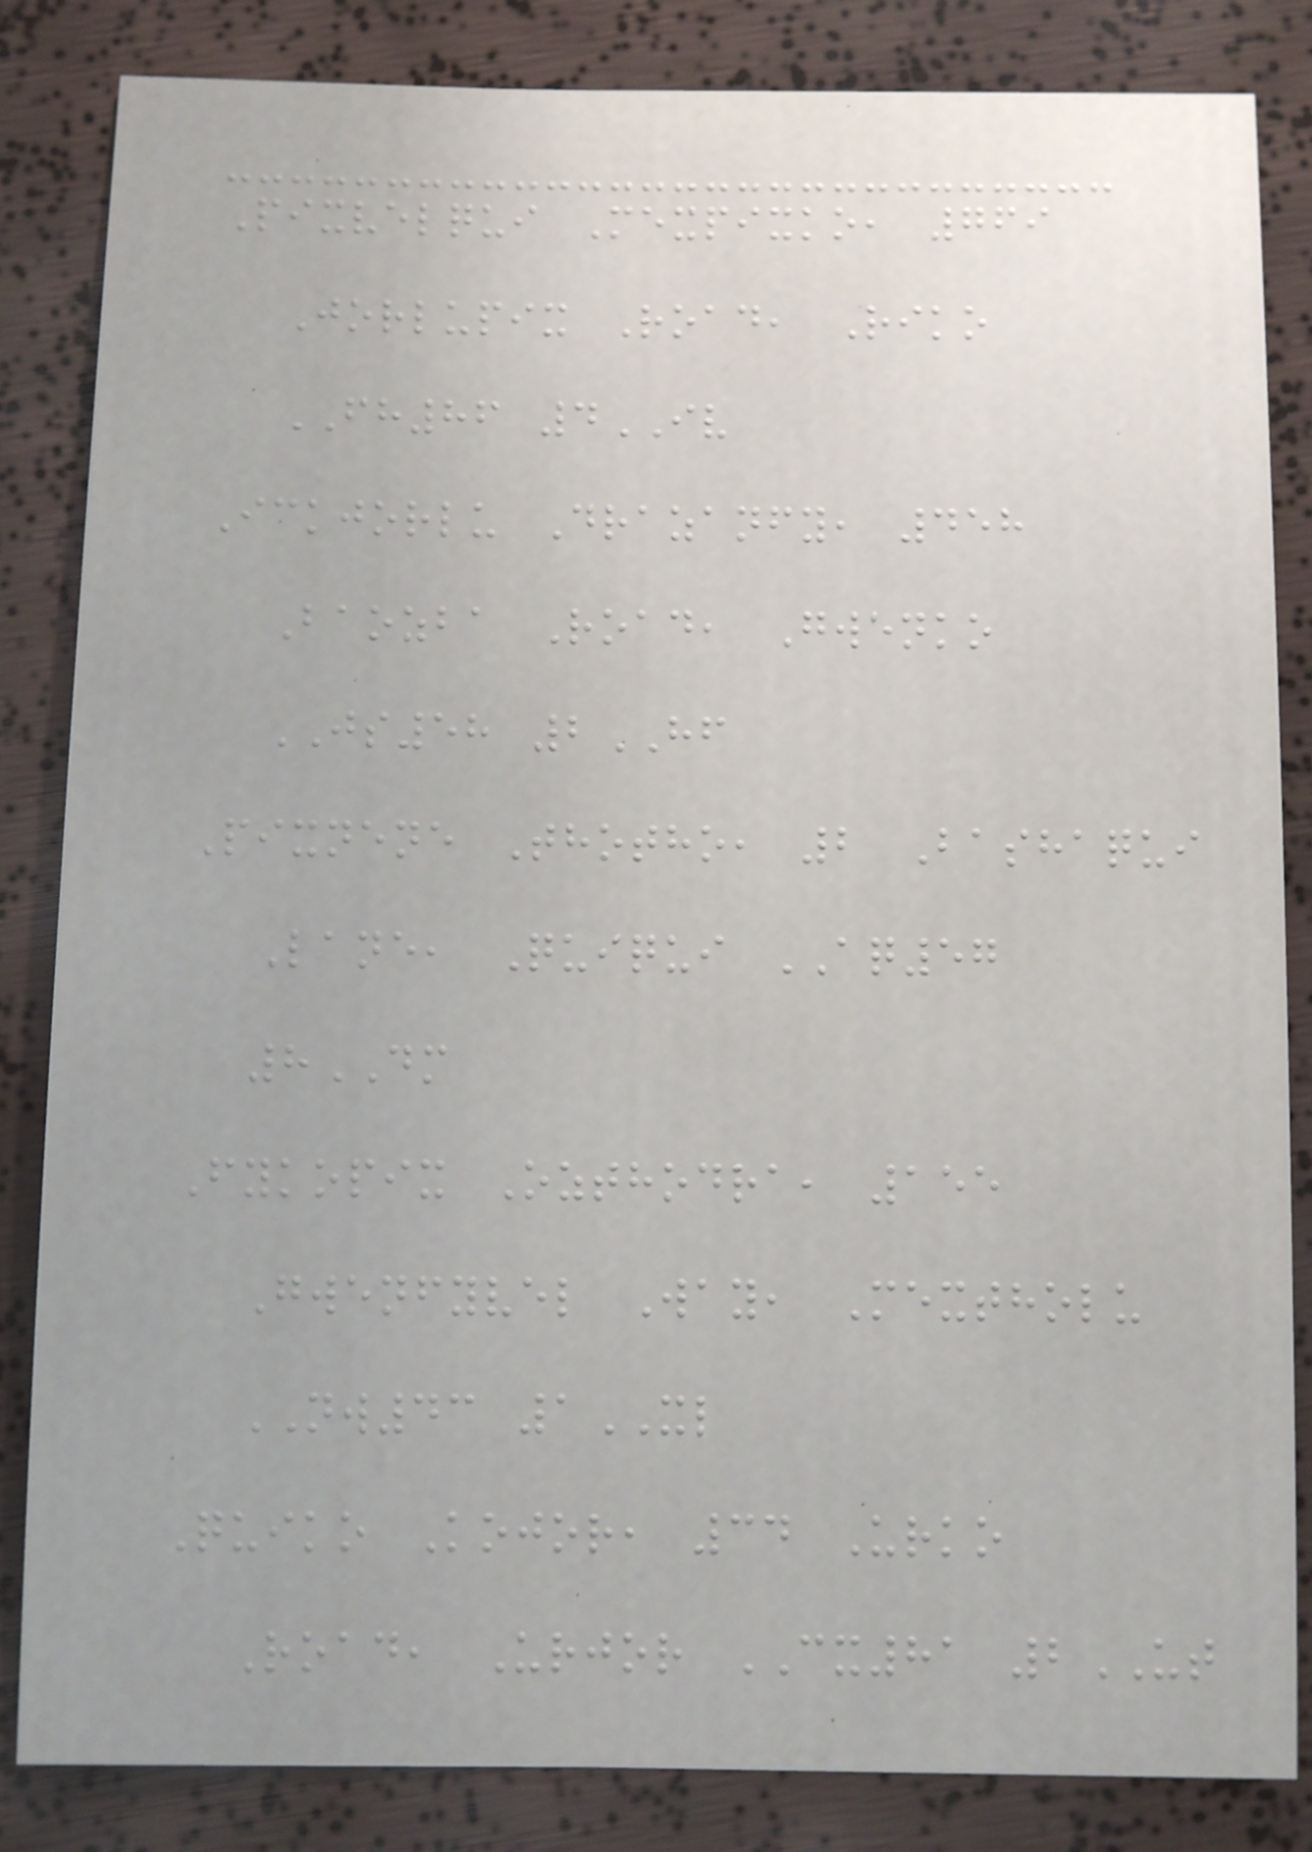Pixvelqui Mexpixko, 769
Jorlupix Road, Riko
FH86 4IV
Ickjorlu Drazanfy, 458
Baozba Road, Gwenko
JS58 2HF
Pixnene Thotho, 2 Bashaqui
Lane, Quiqui AQ57
8DM
Fykopix Ozthodra, 155
Gwenfyvel Way, Mextholu
NW43 1XL
Quiko Kojor, 34 Urko
Road, Urjor CX81 2UT
